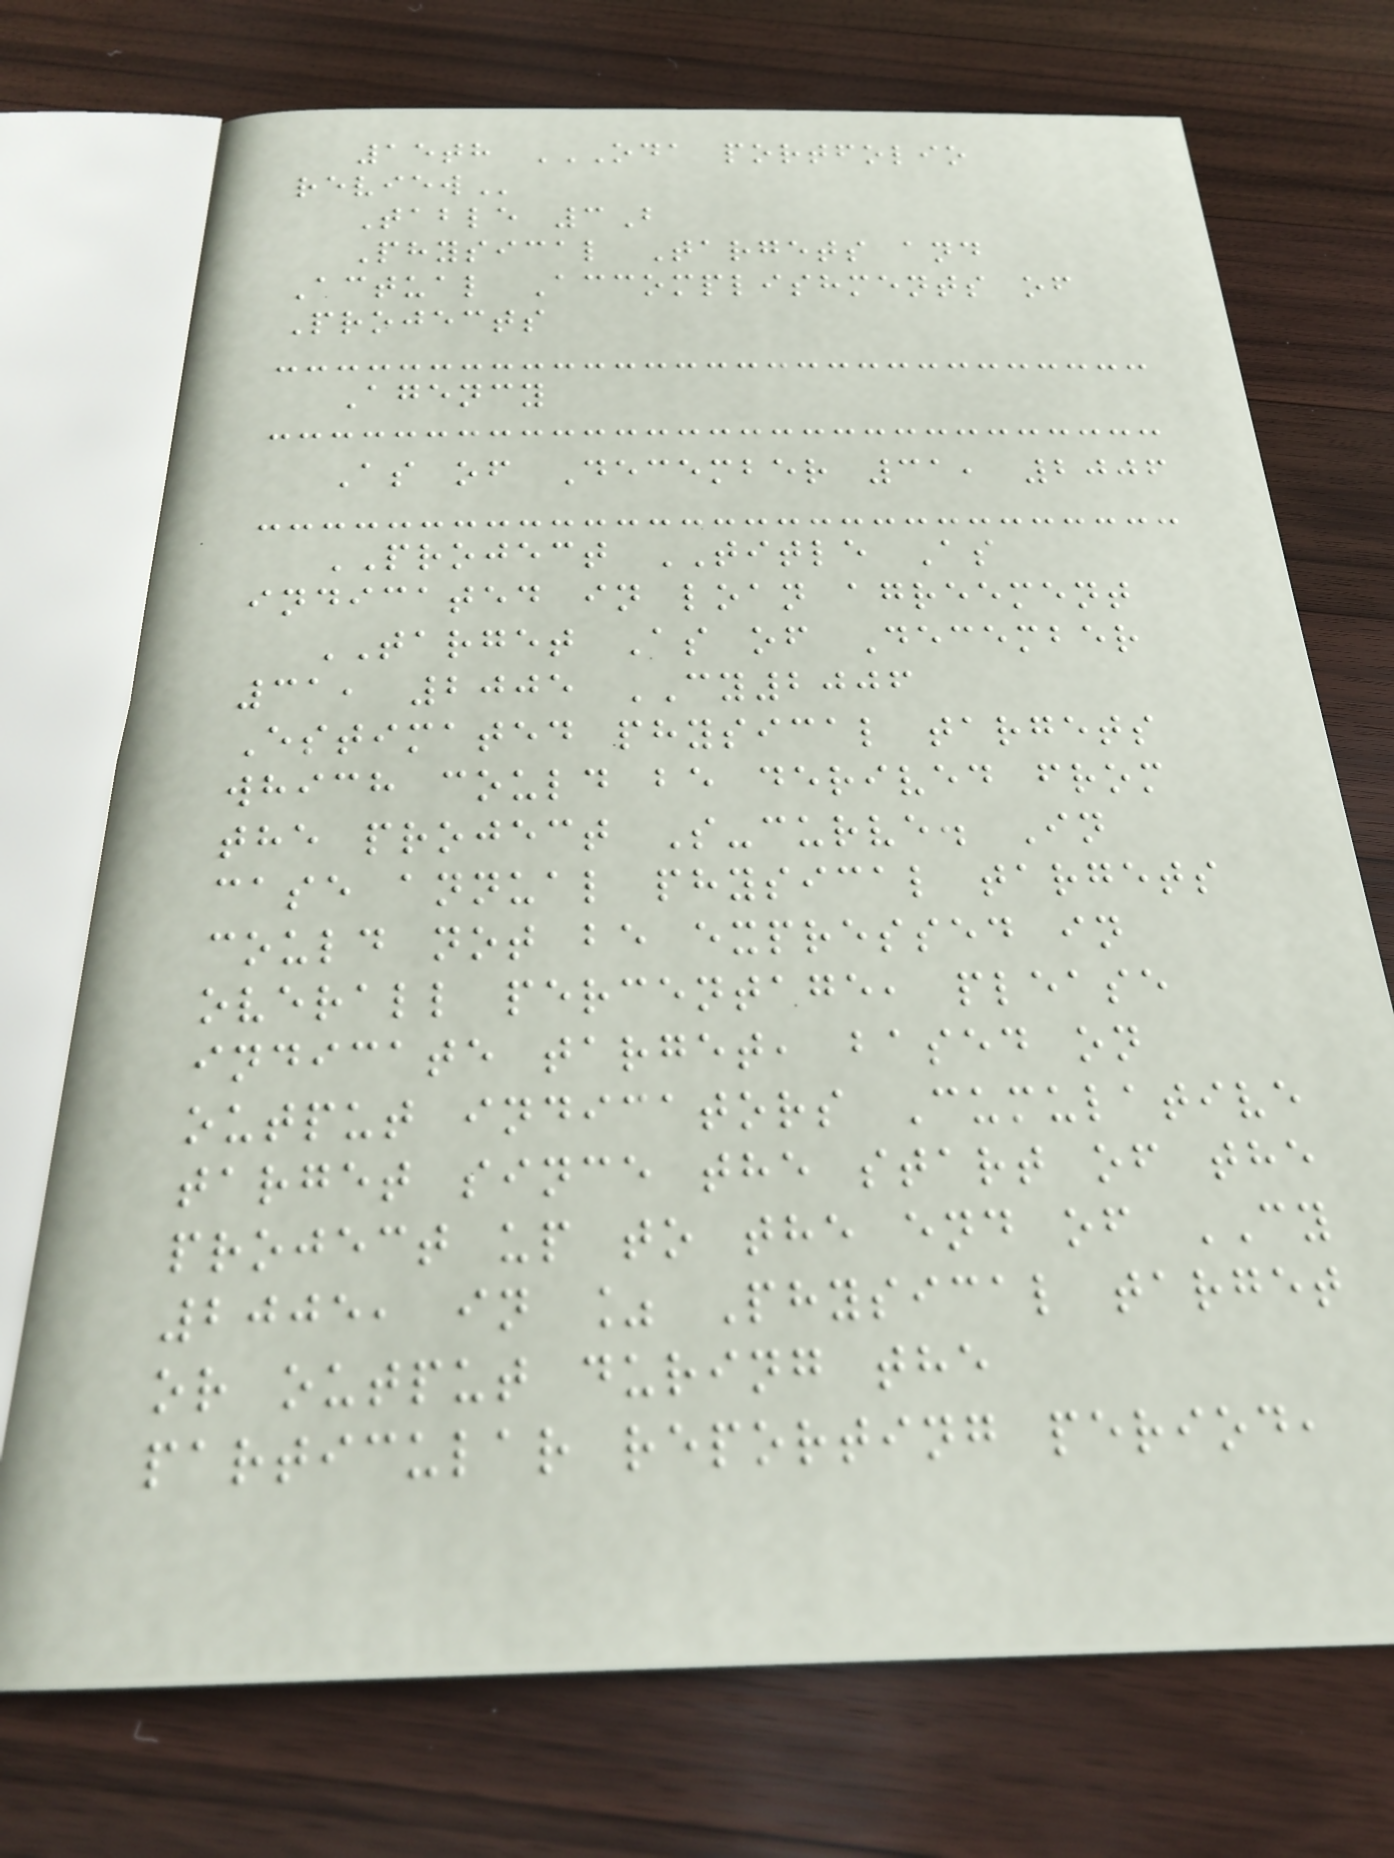15th ODA PORTFOLIO
REVIEW
Table 3B
Physical Targets and
Actual Accomplishments of
Projects
Agency
As of December 31, 2006
PROJECT TITLE As
indicated in loan agreement
TARGET As of December
31, 2005 CY2006
Estimated physical targets
which could be derived from
the project S-curve. In
case annual physical targets
could not be expressed in
overall percentage, please
indicate target, based on
output indicators Cumulative
target since the start of the
project up to the end of CY
2005, in % Physical target
or output during the
particular reporting period,
